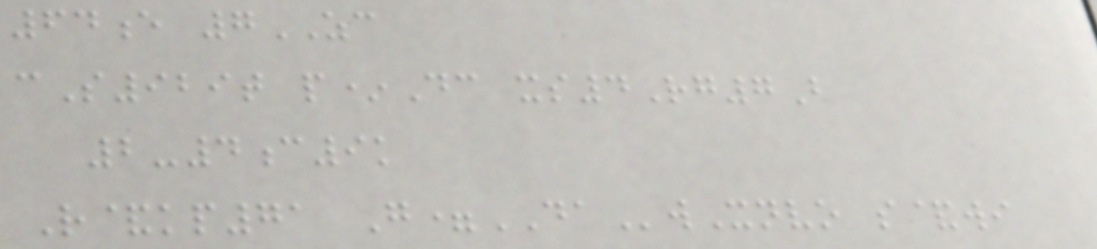64e 7ZC
cS929t p*Dc xs4Rg7B
2-4c9k
R&kp71 G=DAwXnvo s&wi
